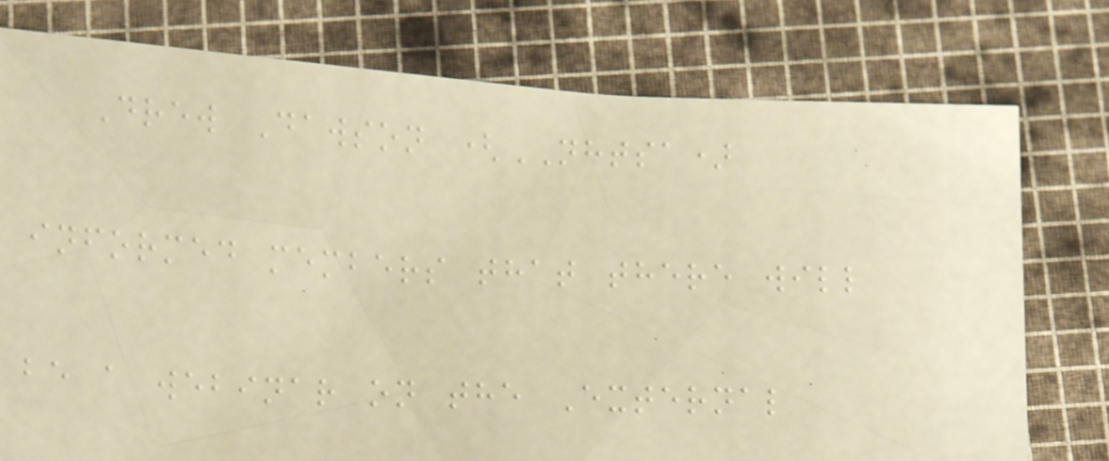Drew Dawson (NHTSA)
informed members that there will
be a webinar on the External
